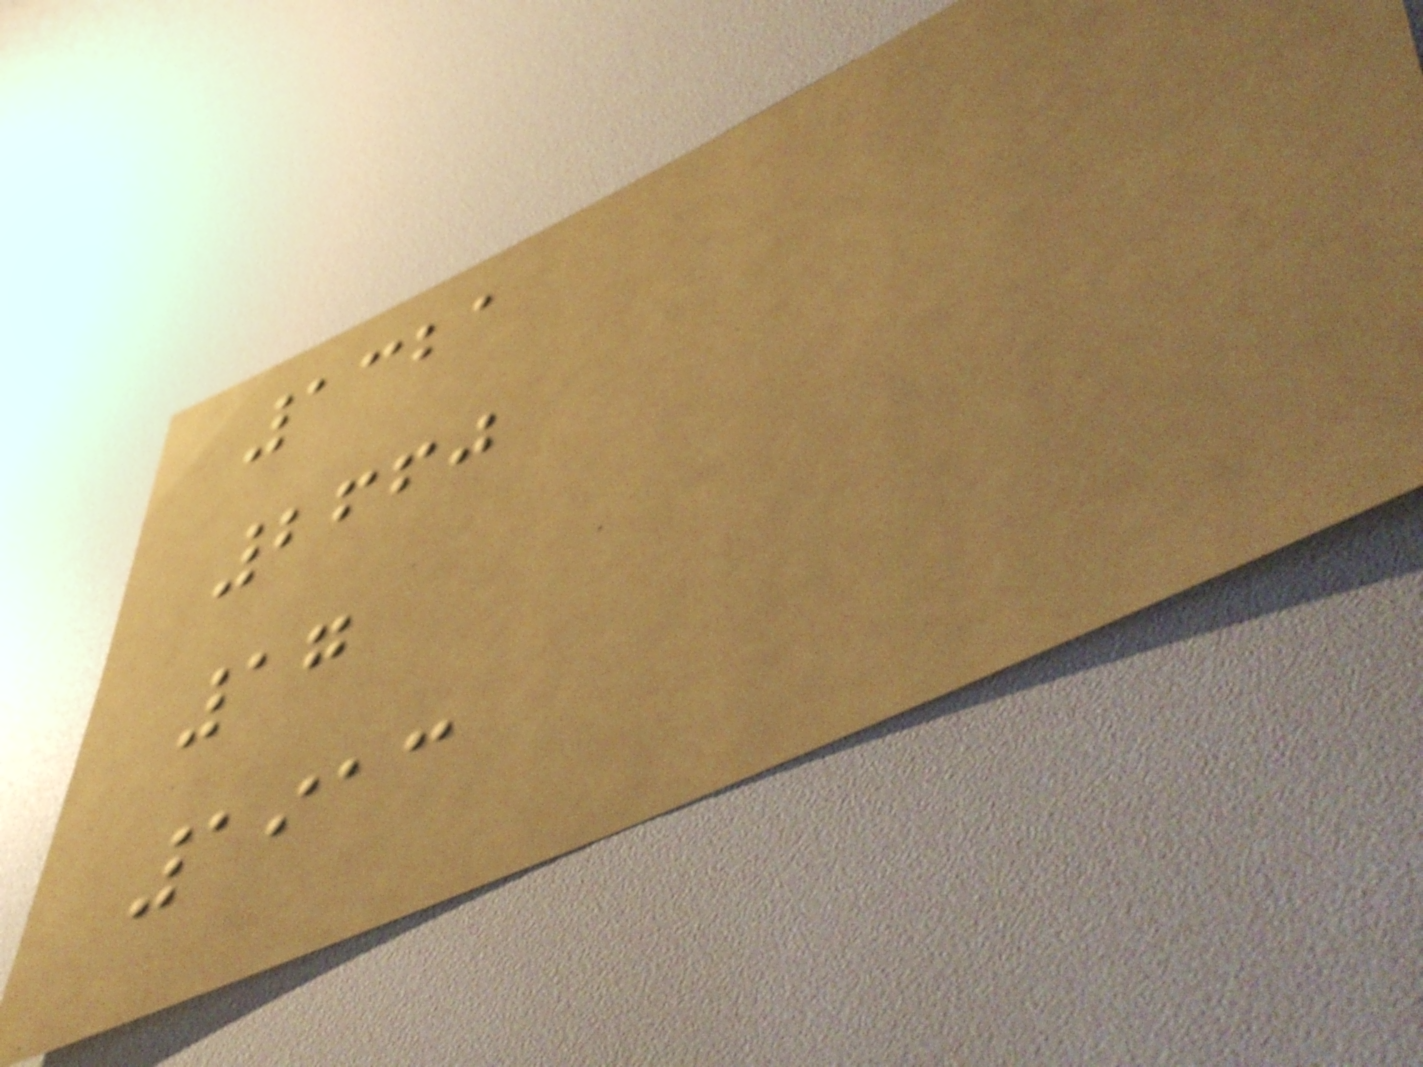1321
2660
17
1913
